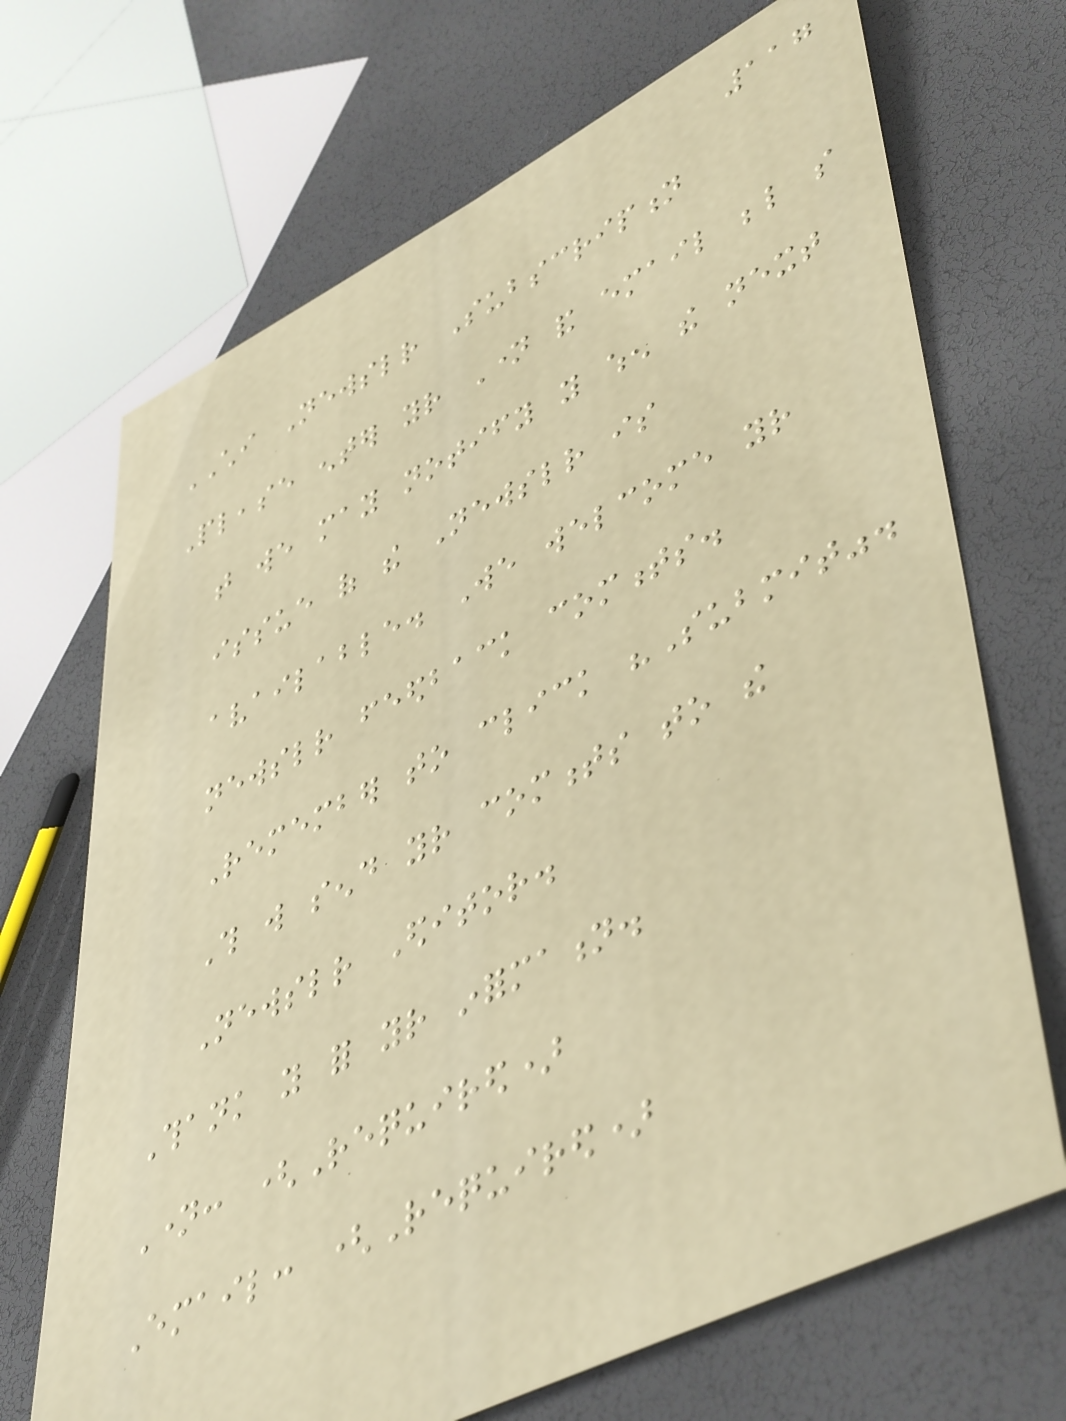117
CHI Newsletter Subscription
Please enter your Name and email below so
that we may notify you when the next
issue of the Newsletter is
available. We welcome your
newsletter feedback comments.
Remember to click "Submit".
This will send your comments to the
Newsletter Editor.
Thank you for your information.
Name: (Required)
Email: (Required)
